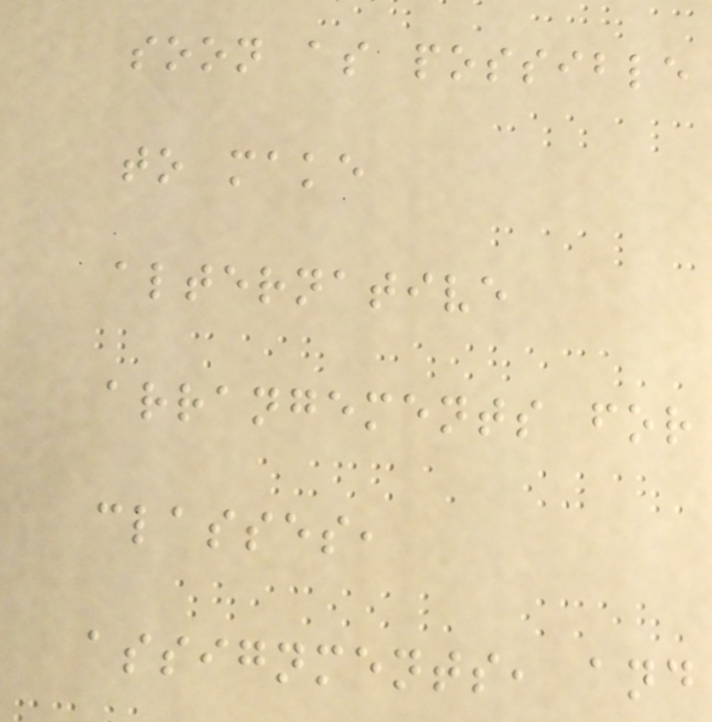soon as possible
to make
alternative
arrangements for
classes,
assignments, and
